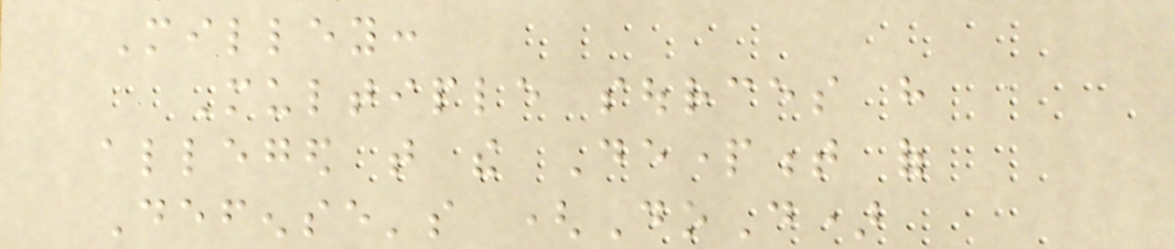Milley:
Multiple sources have
alleged that the Department of
Defense's (DoD)
